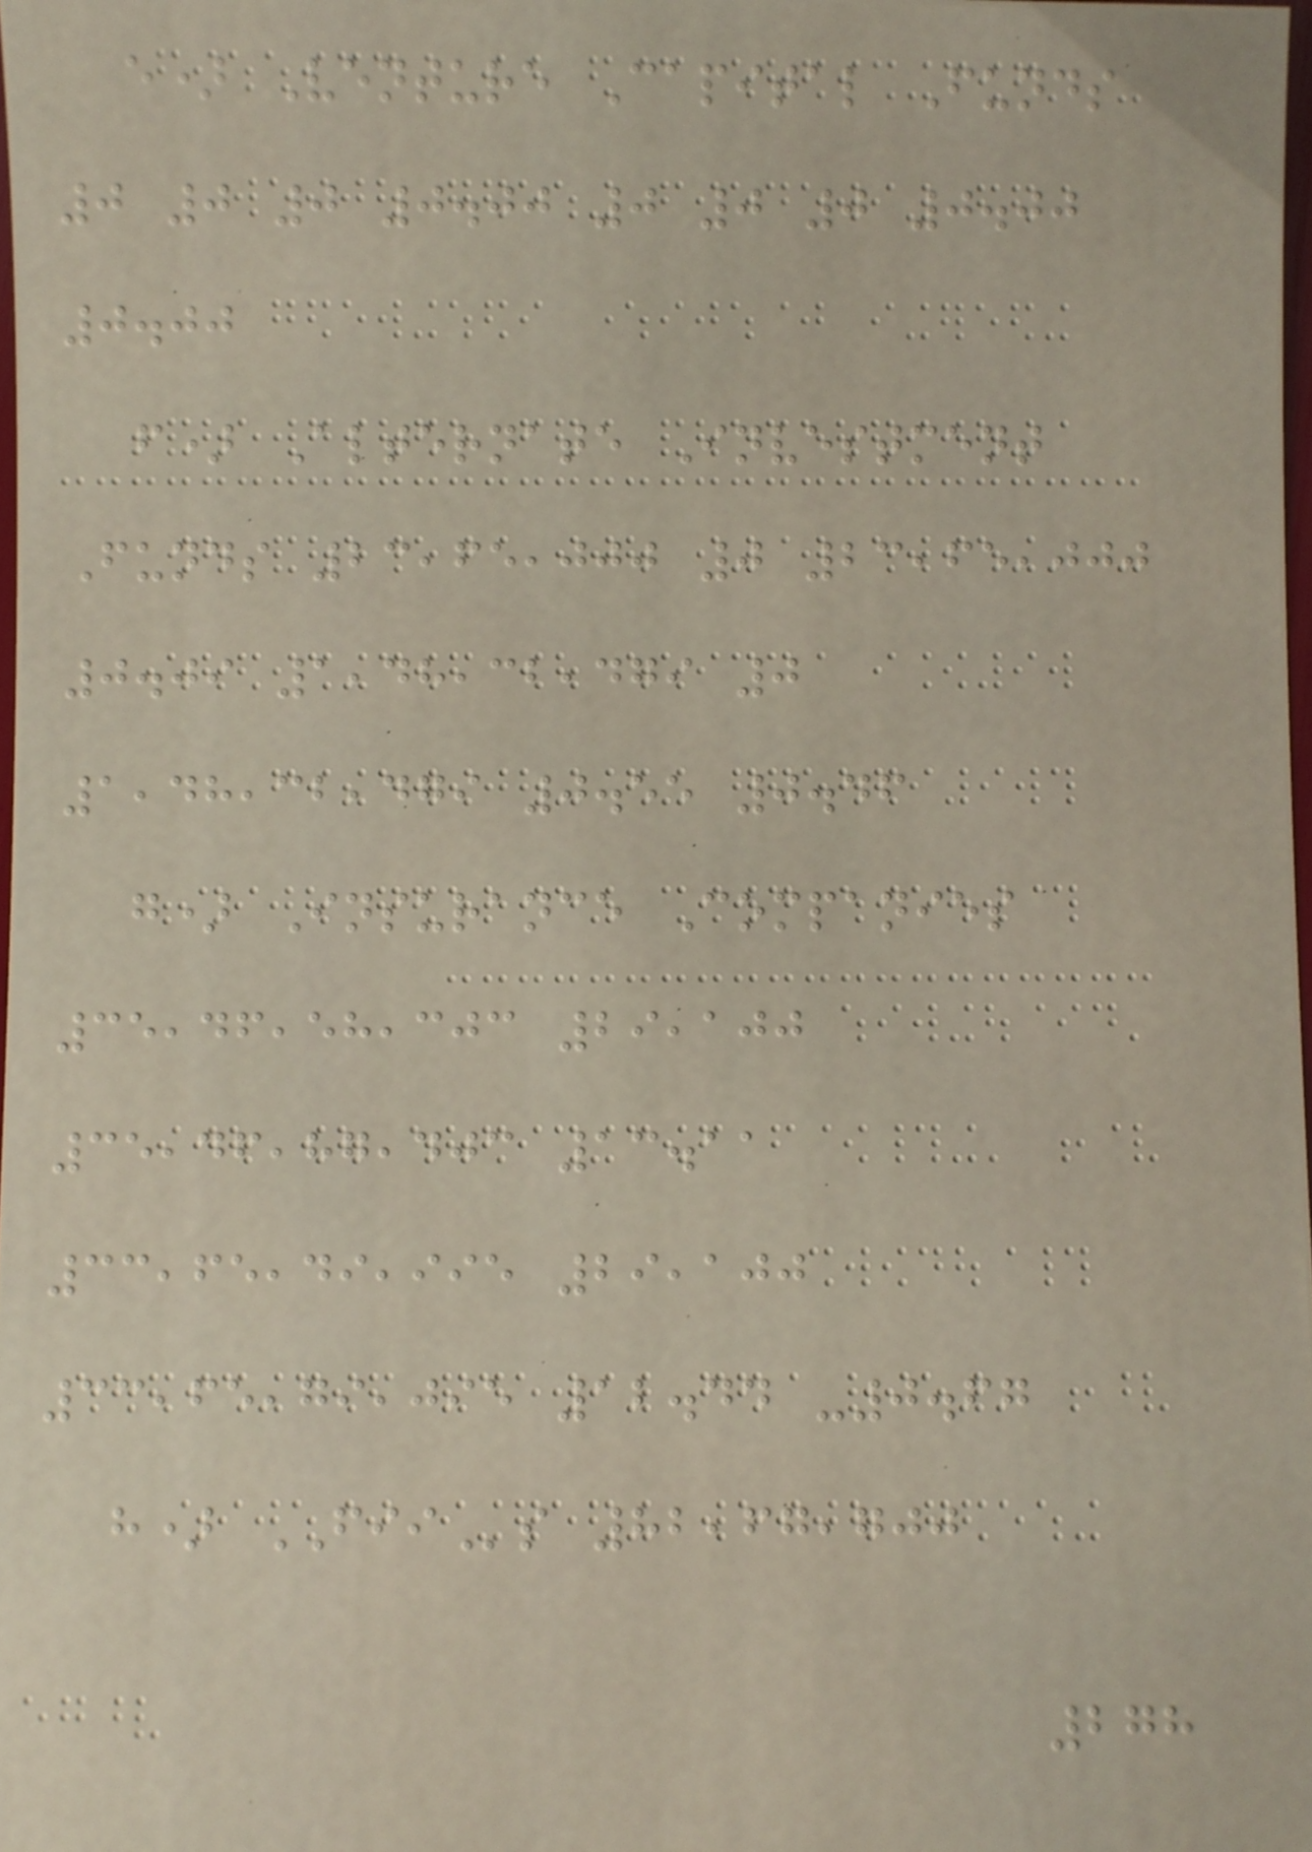e) Venture Capital Funds
0 0 0 0.00 0 0 0 0.00
0.00
f) Alternate Investment
Funds 23,65,000 0 23,65,000
0.09 1,48,32,479 0
1,48,32,479 0.55 0.46
g) Insurance Companies
35,46,58,303 29,100
35,46,87,403 13.11
33,65,49,995 29,100
33,65,79,095 12.44 -0.67
h) FIIs 82,67,700
278
